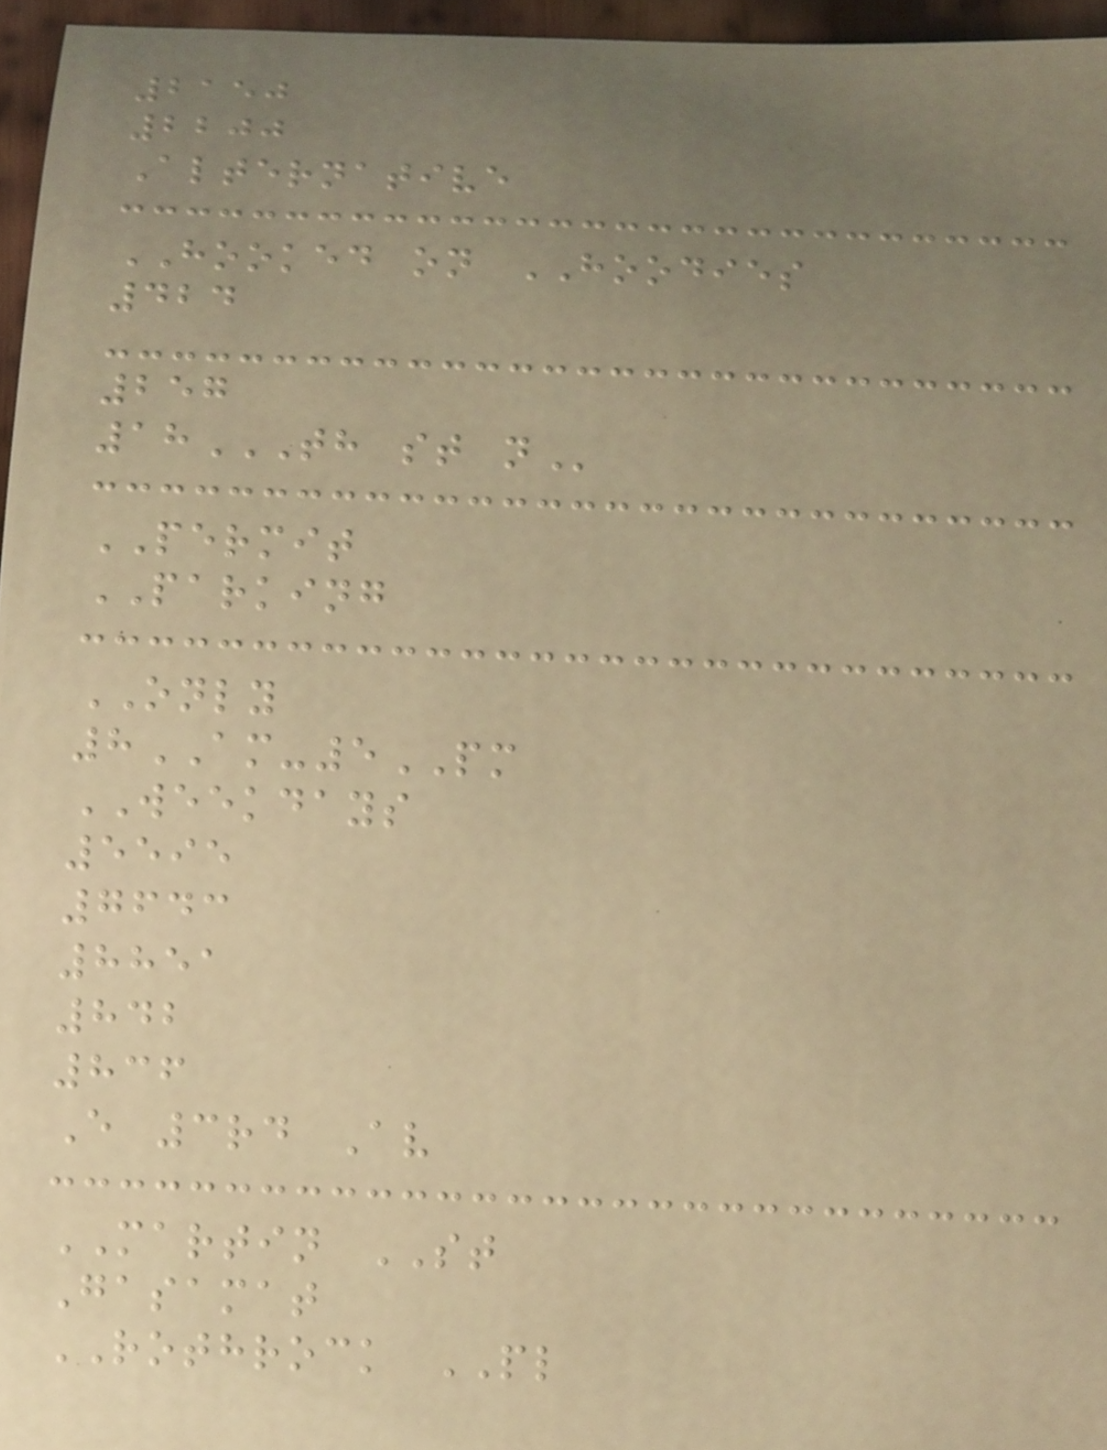2150
2200
Alternative
HOOKED on HOODIES
424
257
18TH ST N
PERMIT
PARKING
ONLY
8AM-5PM
WEEKDAYS
5595
7643
8851
842
836
E 3rd Av
MARTIN ST
Gasamat
ROTHROCK PL
